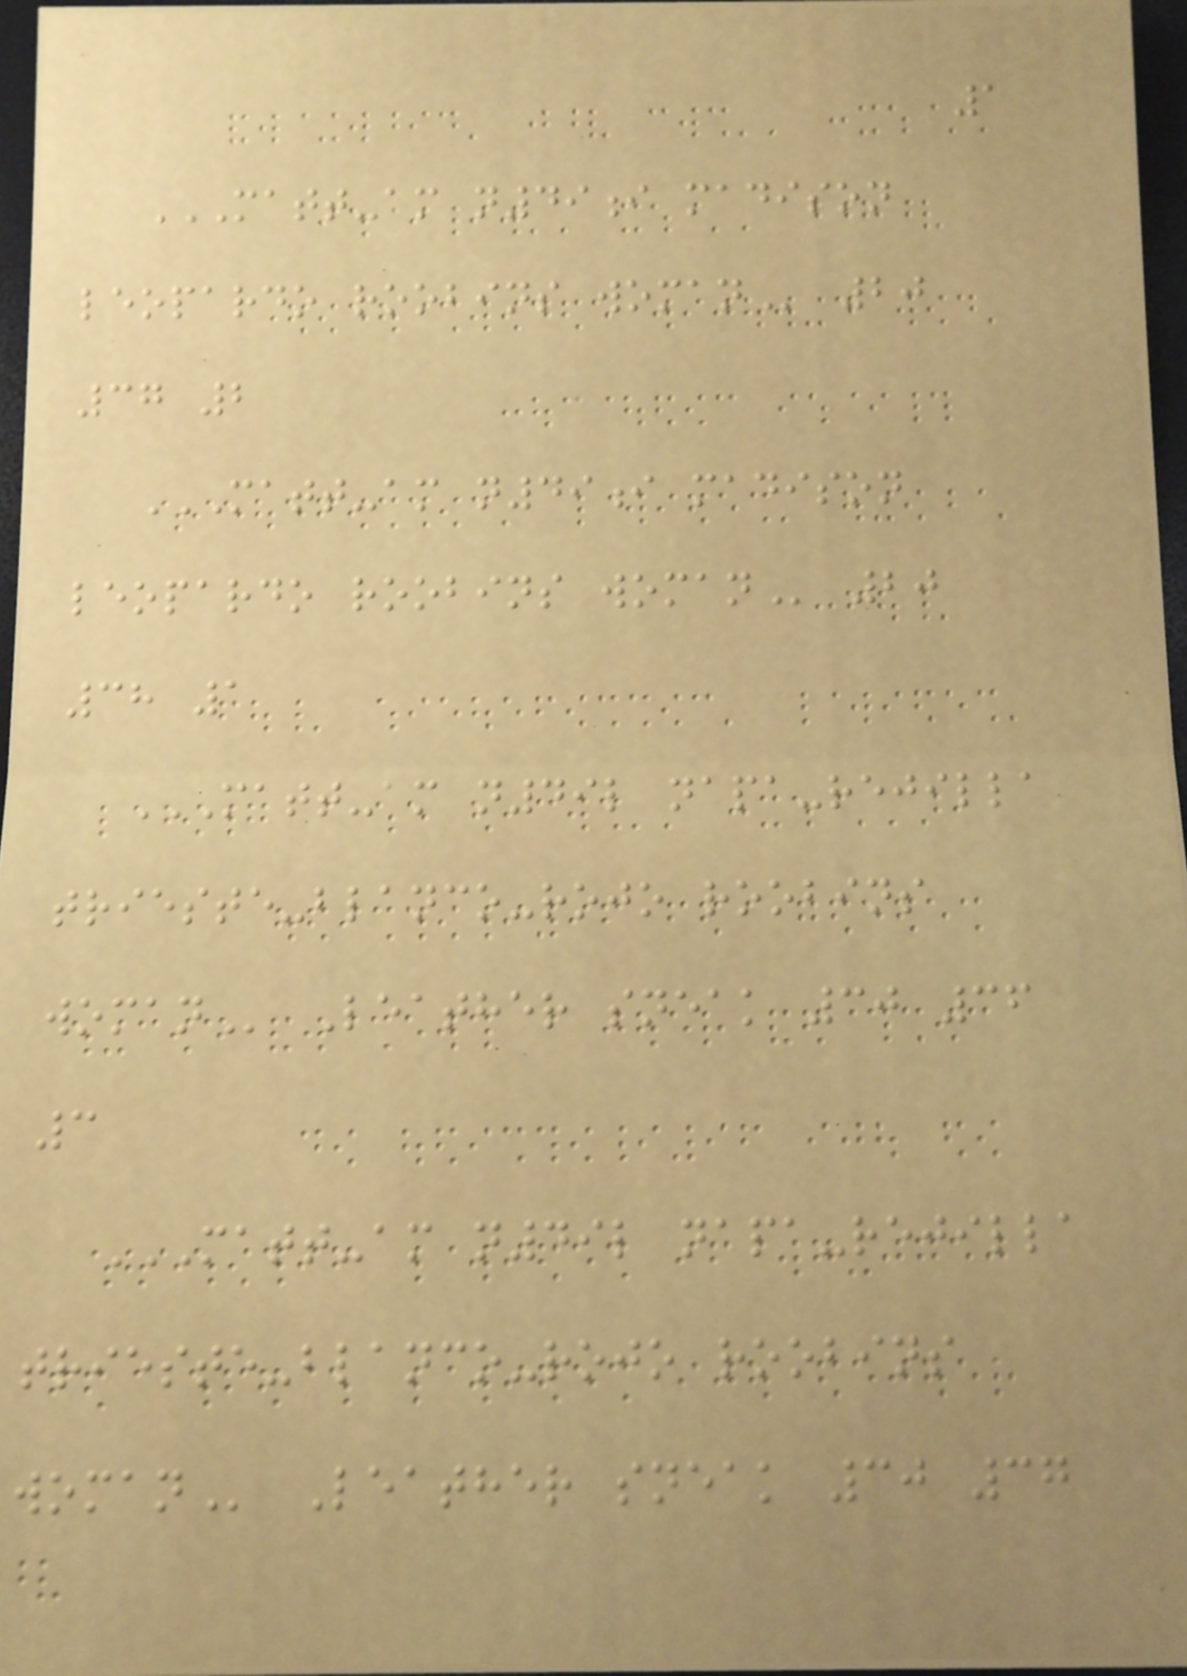1
MATT-AM N49I MADISON
LEOPARDO ROOBINS WOMAN 20
37 2
MATT-AM N49I MADISON
LEOPARDO ROOBINS WOMAN 20
38 1
MATT-AM N49L NAPA-REJILLA
TRIESTE-BLANCO-ROJO ROOBINS
WOMAN Leather sneak 30 36
3
MATT-AM N49L NAPA-REJILLA
TRIESTE-BLANCO-ROJO ROOBINS
WOMAN Leather sneak 30 37
